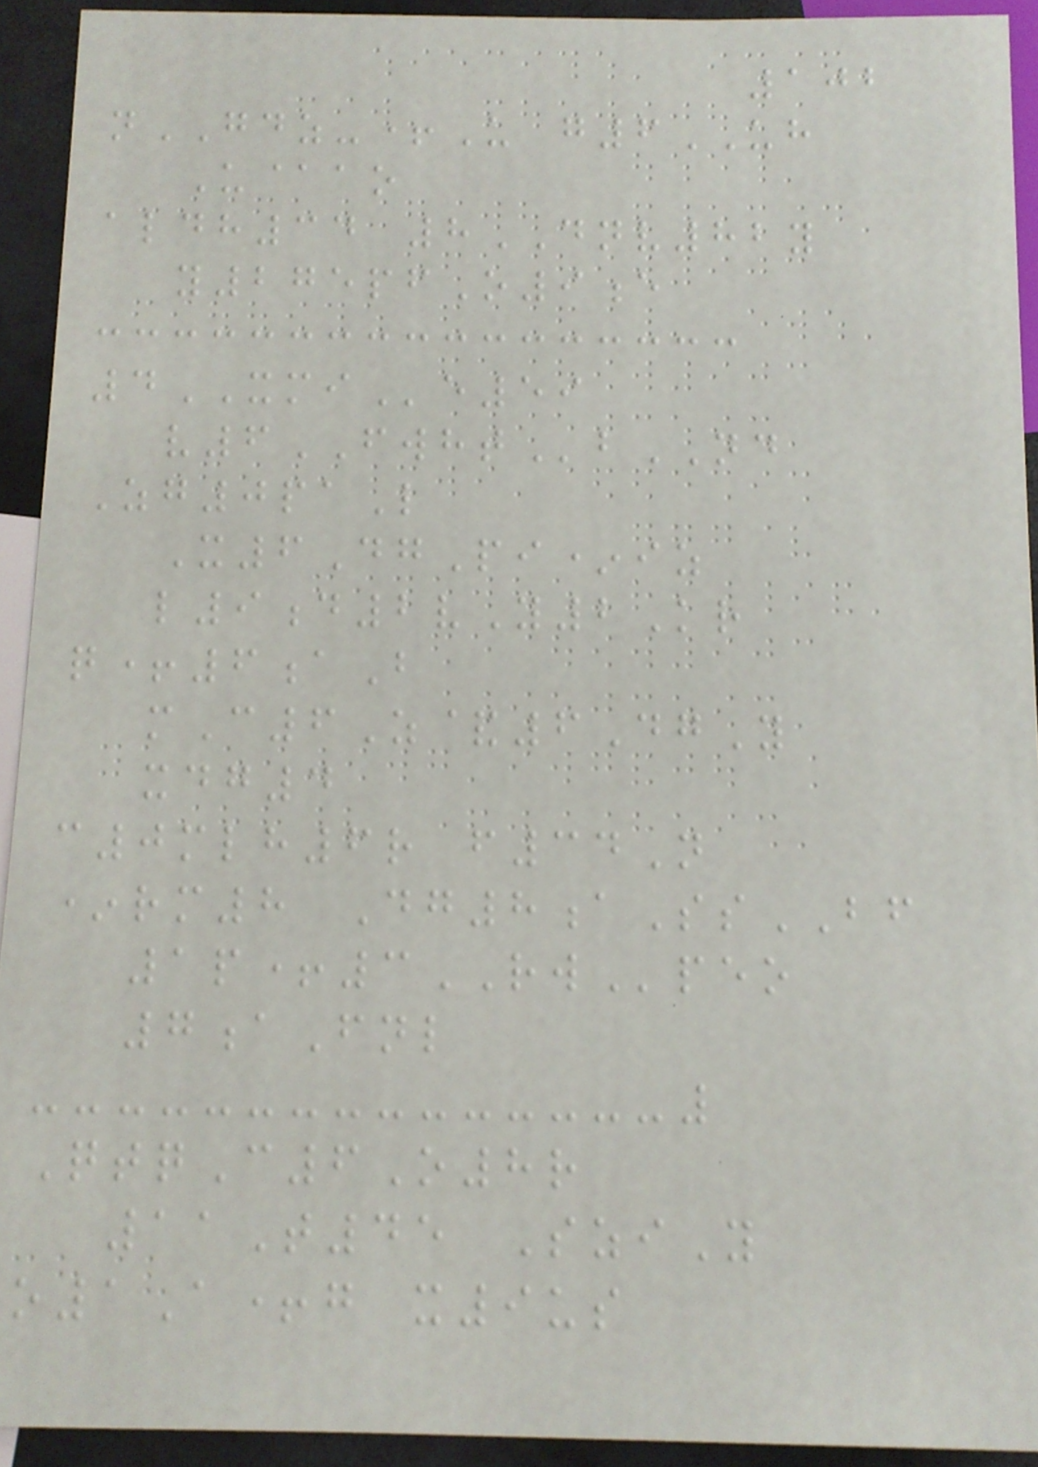102
nGDZ-+U g6UH
U@ao
aldh34 8DNV82y
y275pfO9e
4XMIe59
v6FWHTbND
Zg0paL
X6DgPi*iz
l9d2vY2Kr
q+6aB
mC6Z&6DgY
xdg4
c0mlh6r f34N
*rm8 Dg8aSsBF
1p+3RWpeo
7aFnl
QtqC6O8r
11T45 SziY
o1A+g x9us
